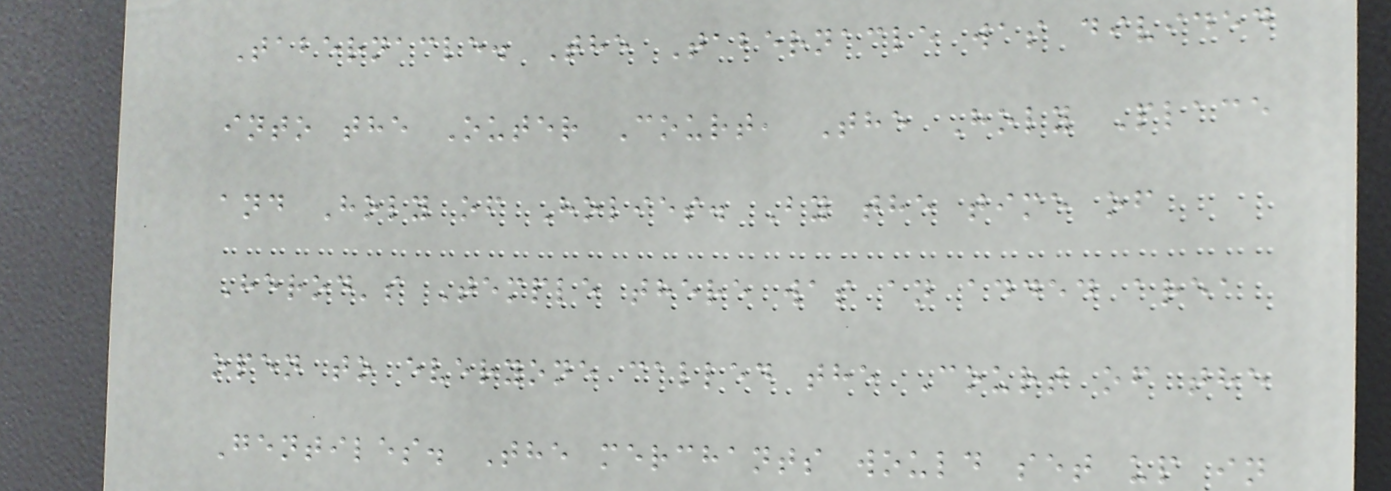Tabernacle. The Tabernacle was divided
into the Outer Court, The Holy Place
and Holy of Holies. By the time of
Herod's Temple there was an added area
open to everyone called the Court of the
Gentiles. The merchants would set up in
